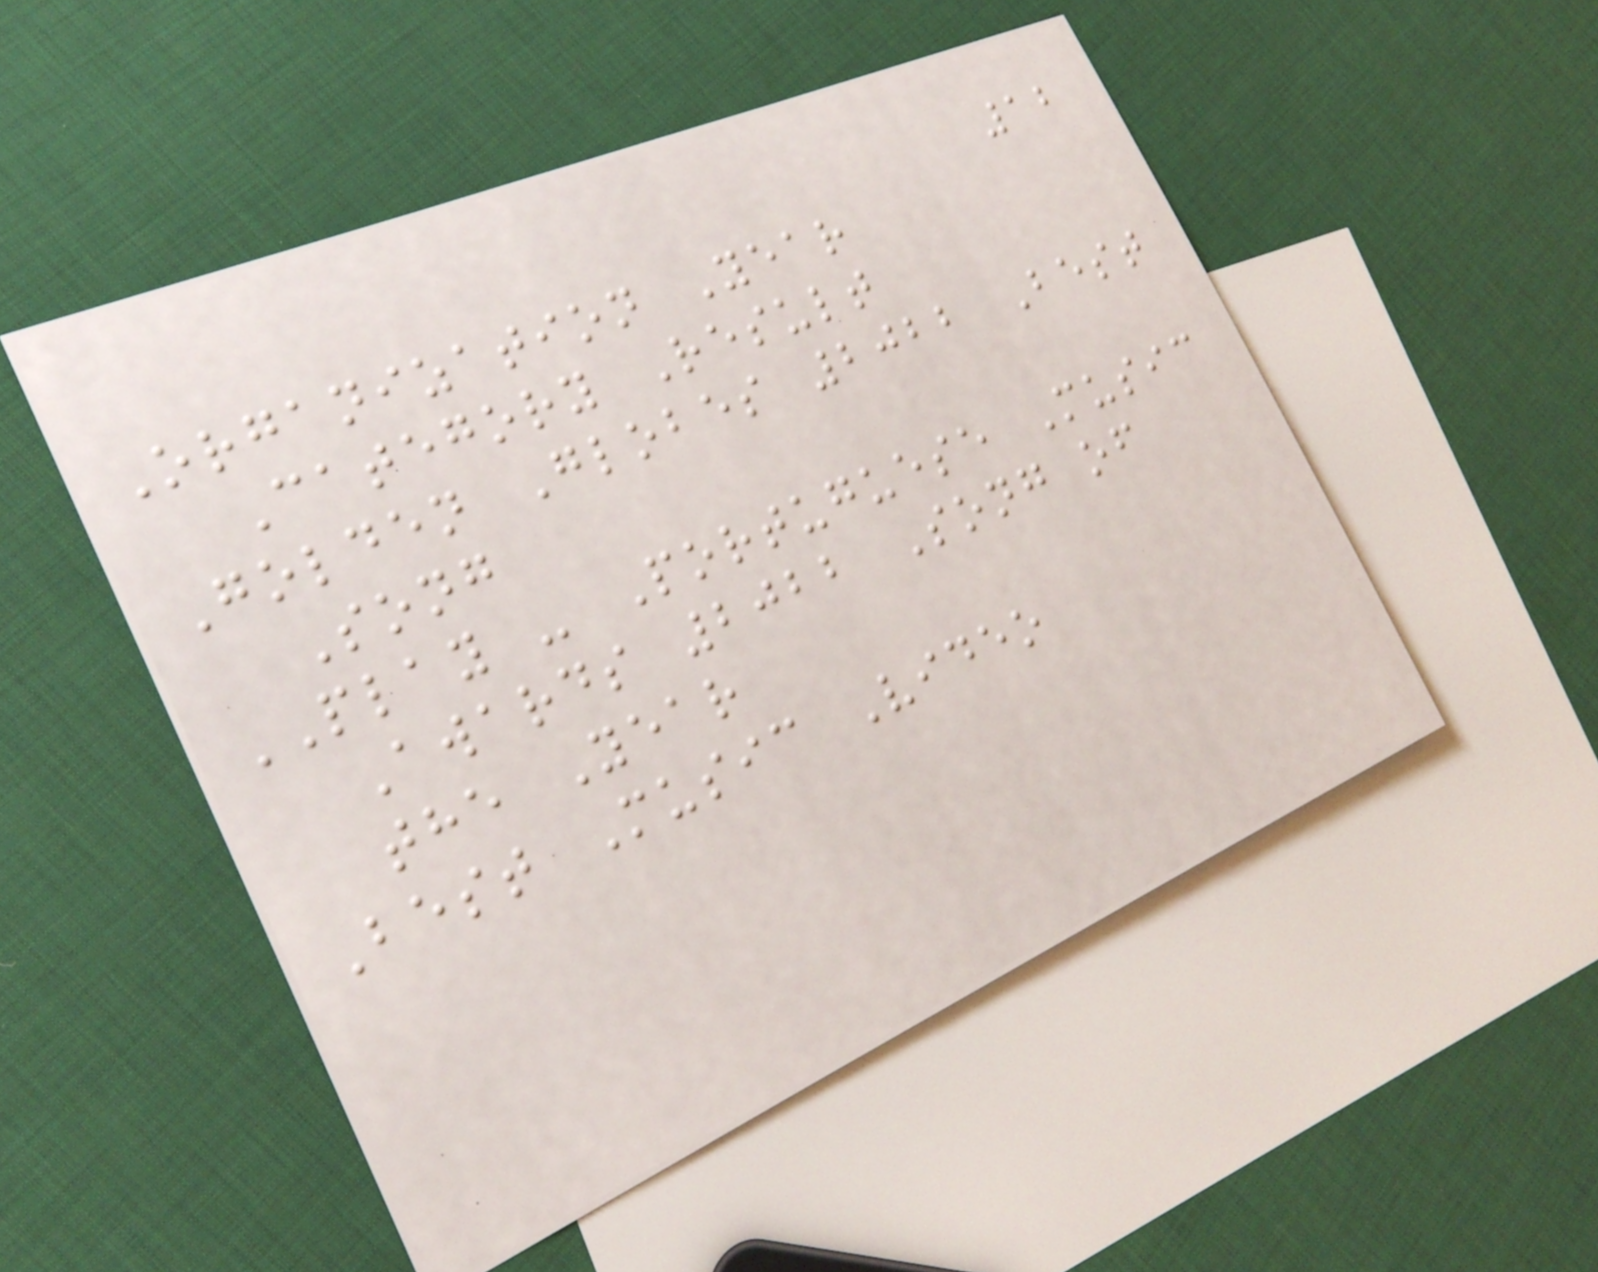12
Organization Year
Category Result
Golden Globes 2022 Best
Song
PLAY - Portuguese Music
Awards 2022 Song of
the Year
Best Music Video
